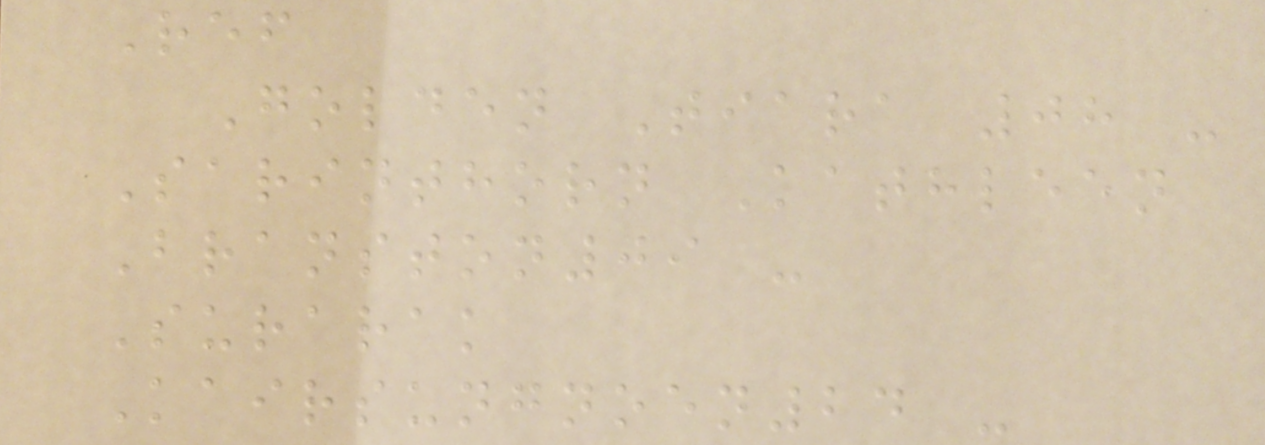Ref
Golden Tiara 08 -
Sarinthorn Kathleen
Branston09 -
Surarak
Kairsungnoen24 -
